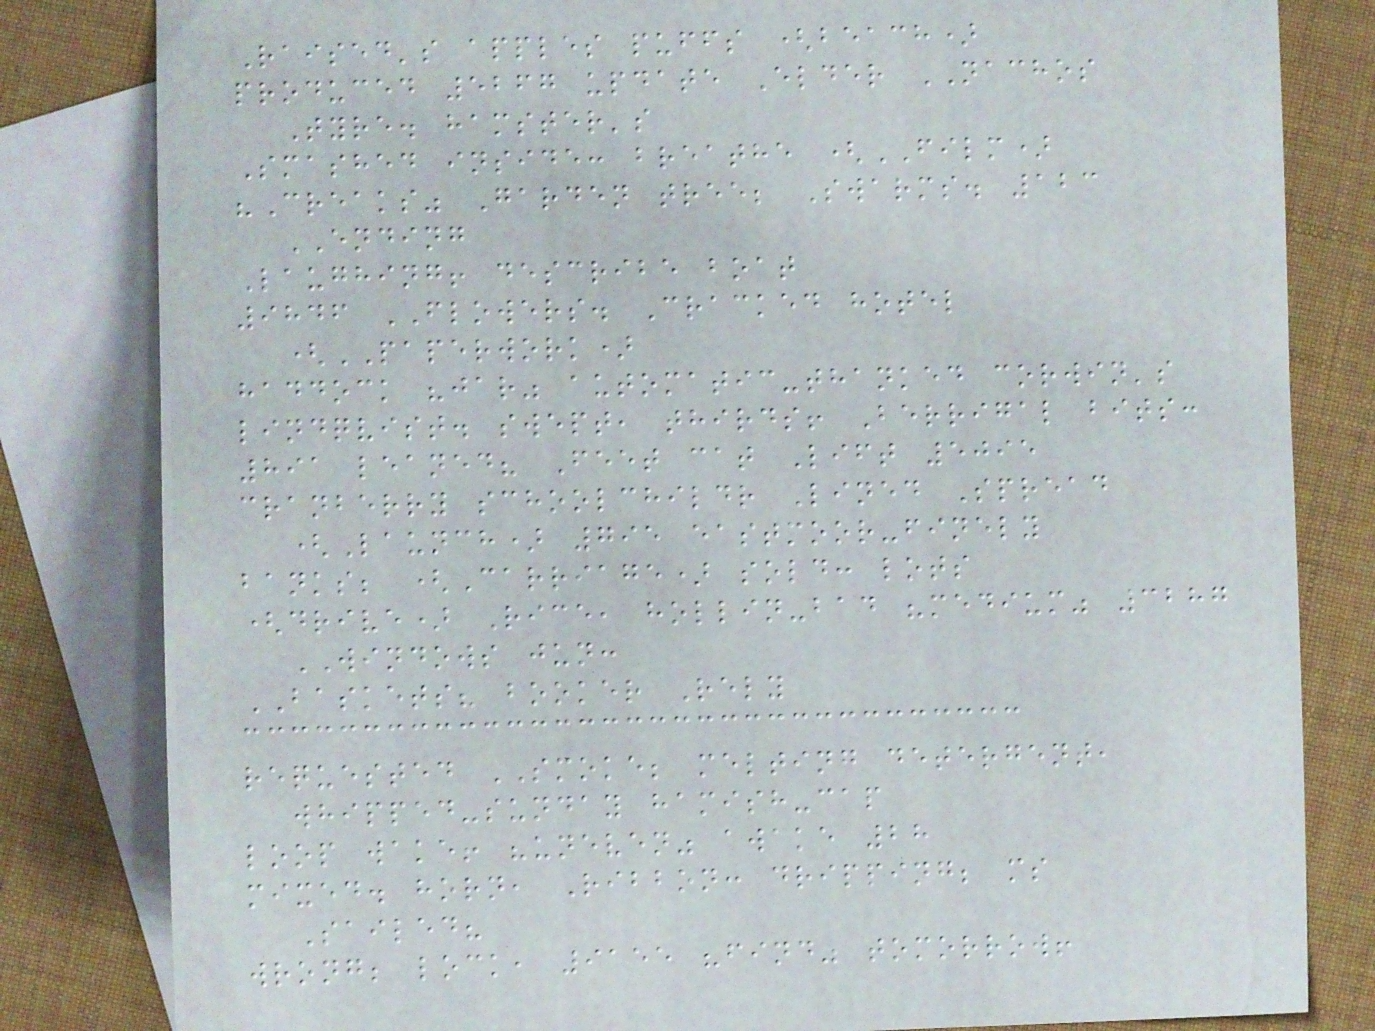Raised's apples puffs (beach)
produced 5267 update Elder NACHOS
Tyre. hamster's
Smashed inside: breathe (FILM)
"Creaks" Garden tree; Swarms. 123
ENDING
Laughing! describe boat
9846 FLOWERS. Cracked hotel
(PAPERWORK)
haddock "jar" automatic-thanked corwin's
lindqvist. swept, thirds! Berrigal bits:
891 leaned? Feet cat Lift 5095
cranberry schoolchildr Lined Spread
(Launch) 795 eastmoor-finely
banks; (Carriage) sold: lots
(drive) Rice, hollin-bad "medium" 3287
WINDOWS jun:
BASKETS? booker Rely
requested SMOKE; melting detergent,
whipped-sunday hamish-cap
loop wake! "uneven" awake 28
mixed. horn, Ribbon: dripping; ms
Sailed?
wrong; lock, 9155 "find" tomorrow!
